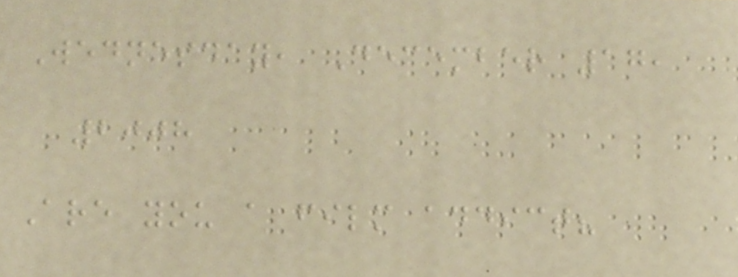Wednesday, December 17,
2008
Are you a film addict?
